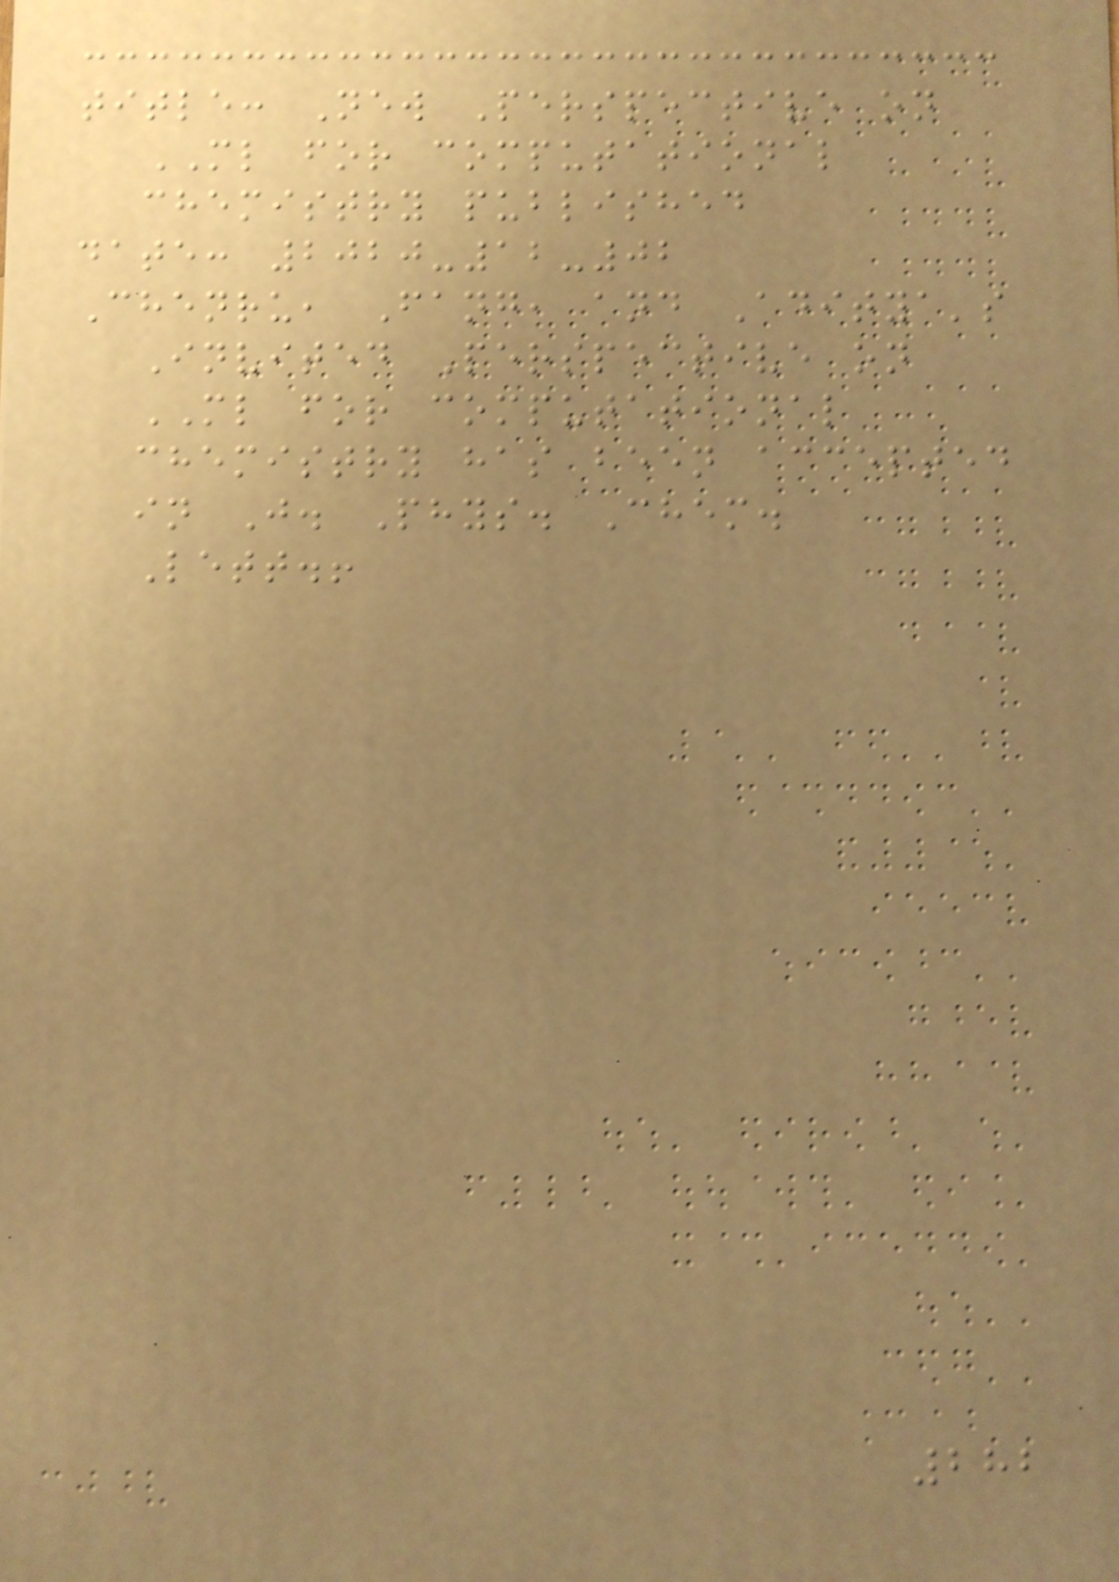title: New Perspective on
ML for computational
chemistry published
date: 2020-12-02
Chenru, Fang, and Aditya's
Invited Perspective on
ML for computational
chemistry has been accepted
in J. Phys. Chem.
Lett.!
282
